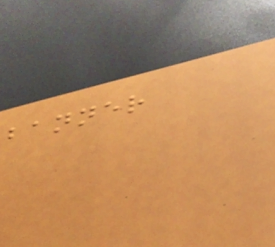banner
